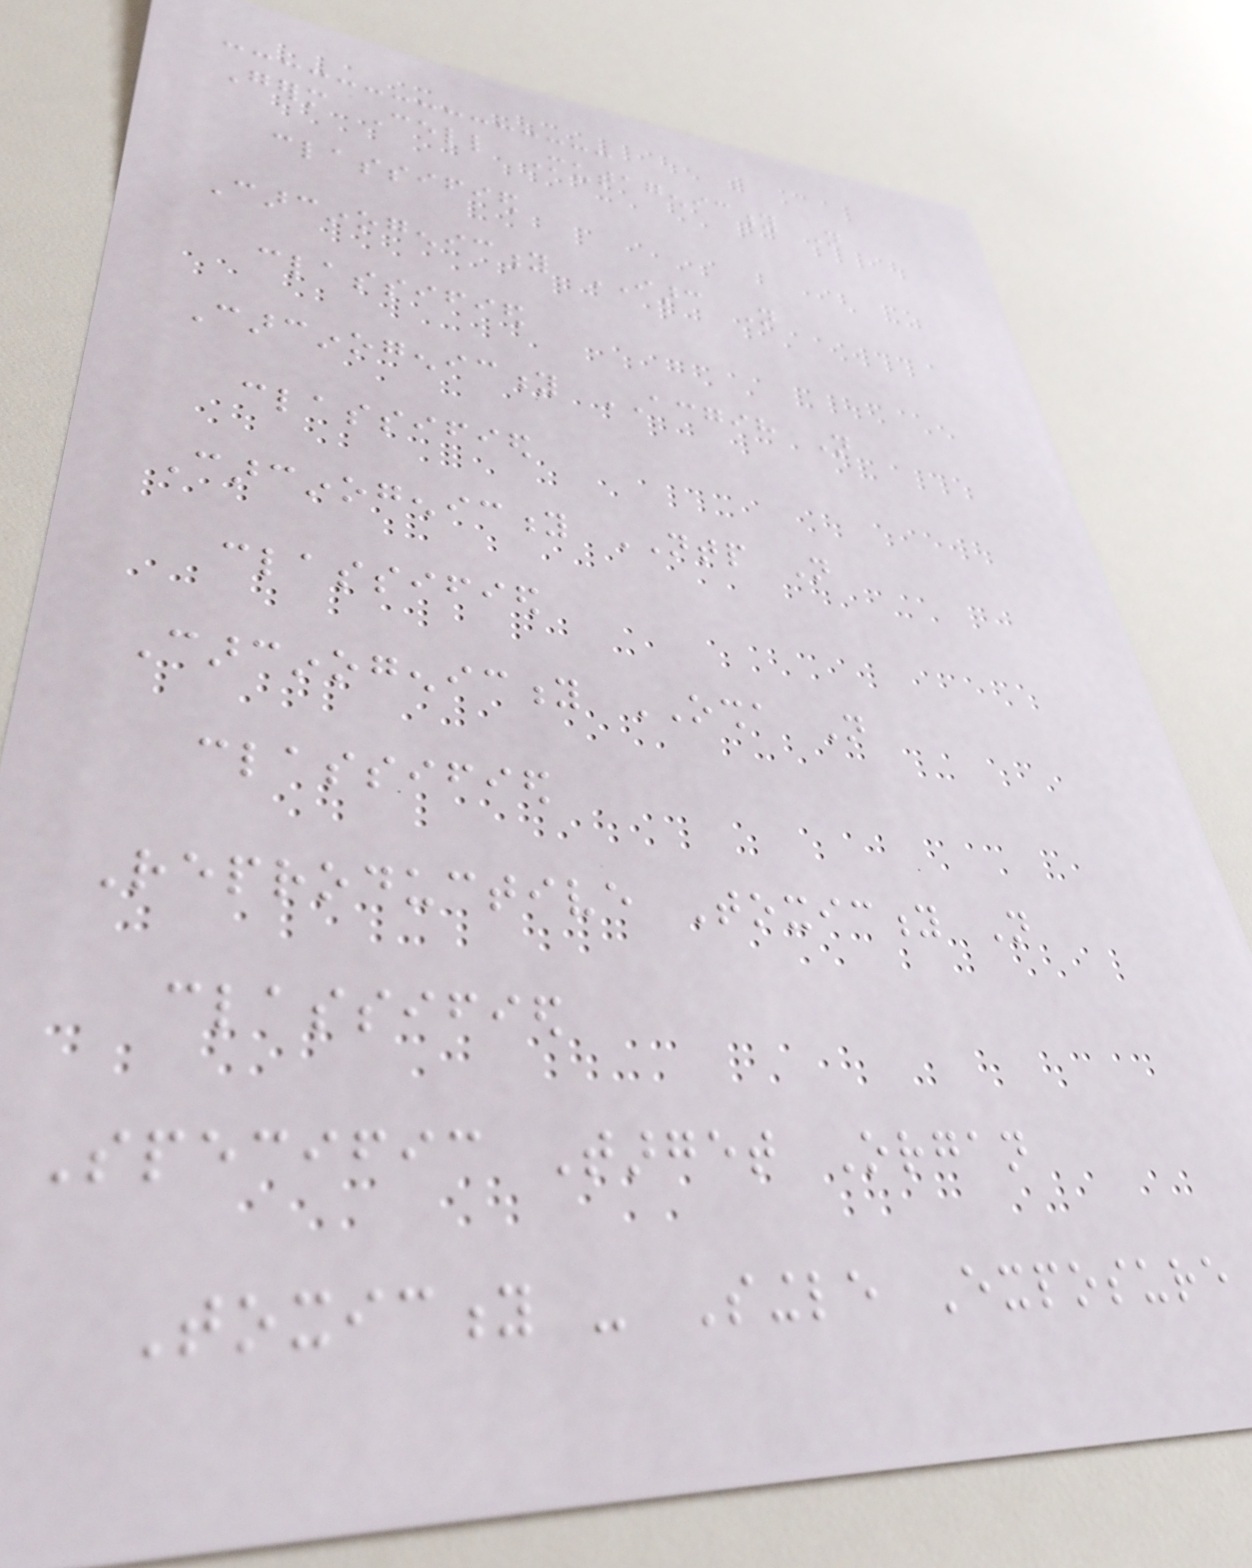Germ Cell Mutagenicity Not
classified
Carcinogenicity IARC Not
classified
Carcinogenicity ACGIH Not
classified
Carcinogenicity NTP Not
classified
Carcinogenicity OSHA Not
classified
Reproductive Toxicity Not
classified
Specific Target Organ
Toxicity - Single Exposure
